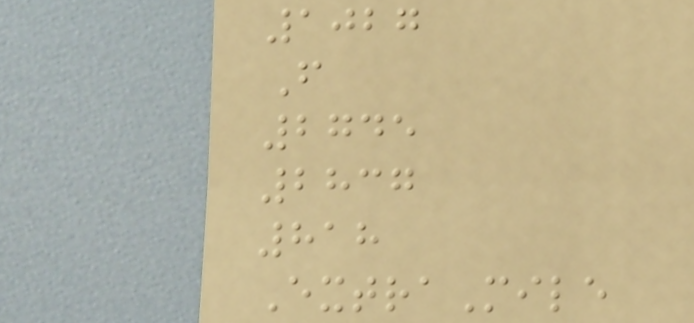1027
F
2745
2837
818
ExtraMile
